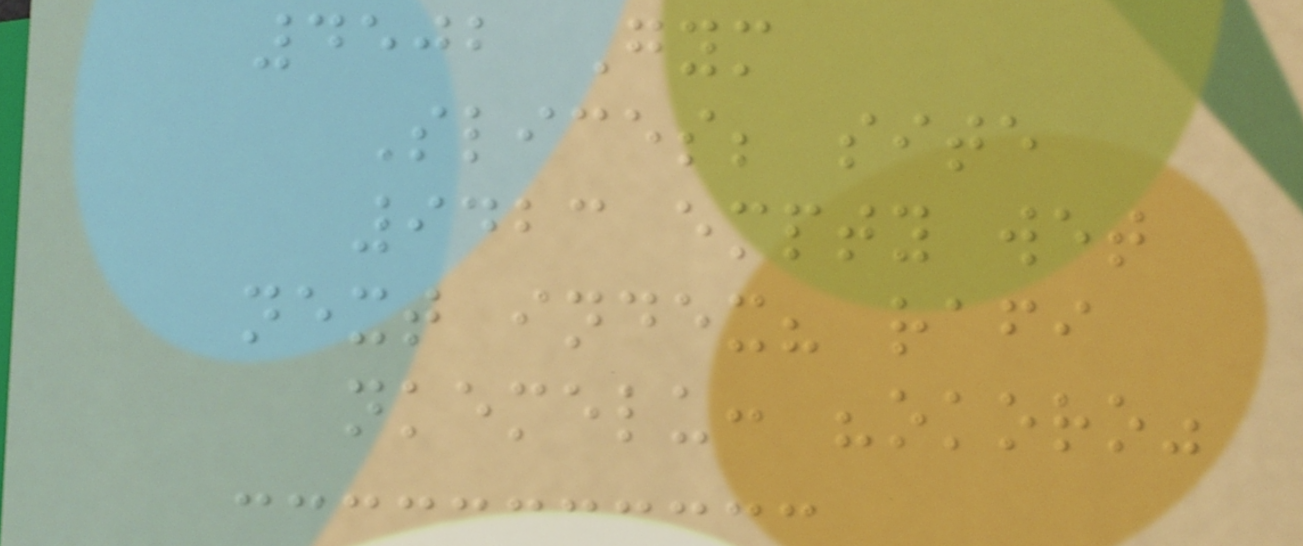4502 Gym
Slices; site
9423 empty wet
next index? rafi
nkemelu: "okoro"
